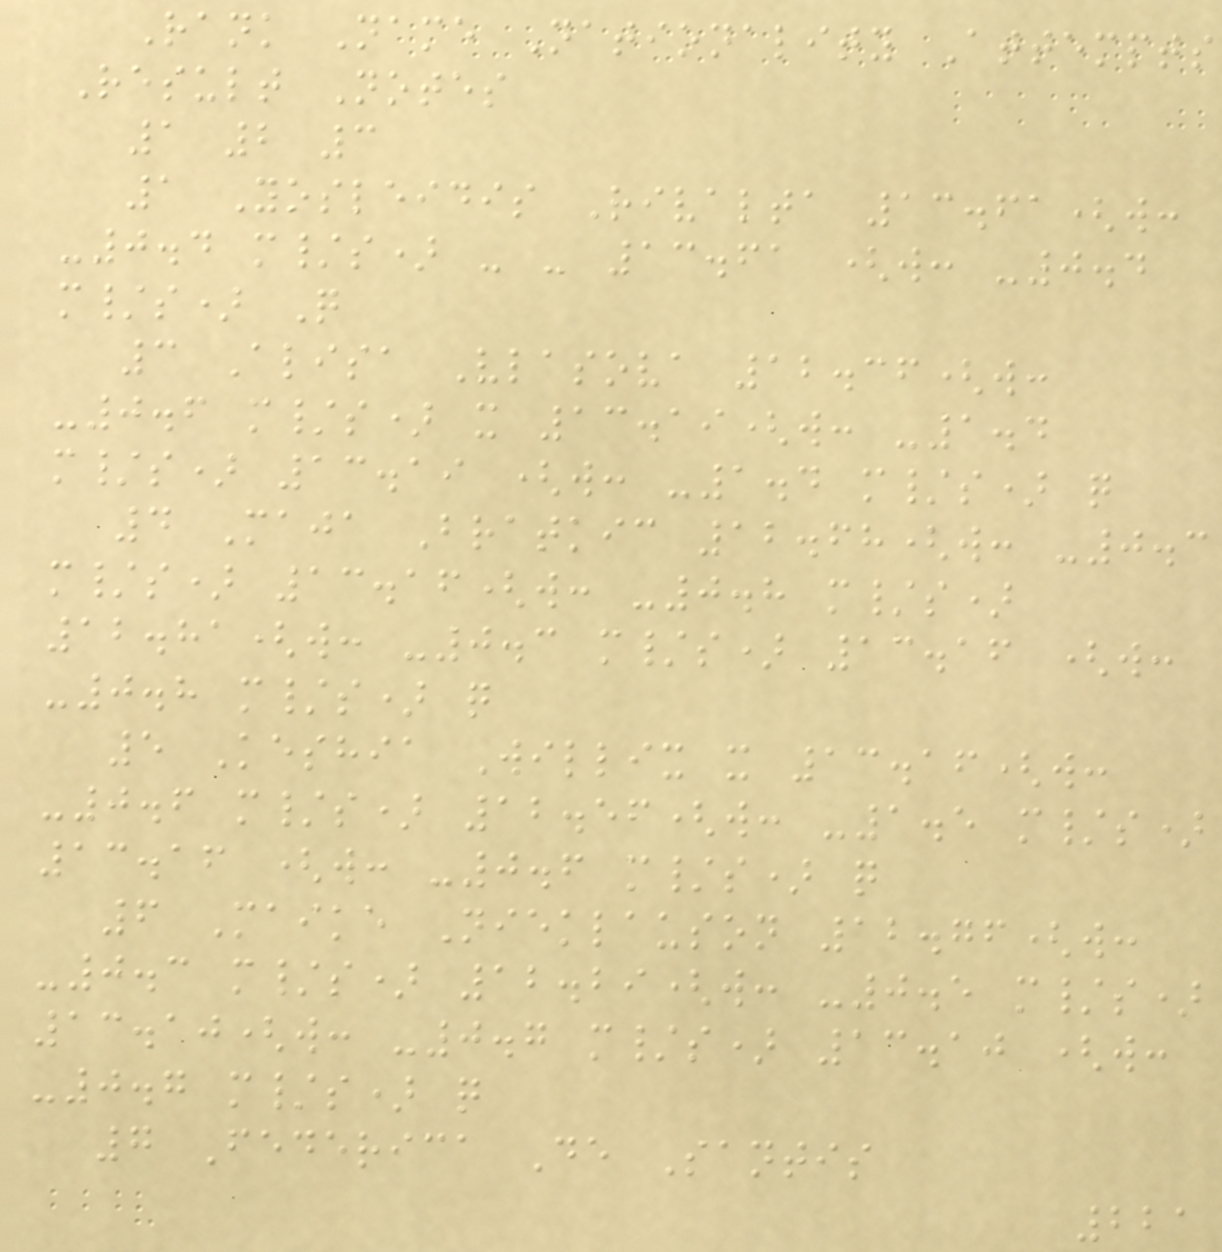Rank Name Nationality Attempts
Result Notes
1 2 3
1 Yosleidis Rivalta 13.61(w:
-0.4 m/s) - - 13.61 (w: -0.4
m/s) Q
3 Alisa Vlasova 12.36(w:
-0.6 m/s) x 13.19(w: -1.4
m/s) 13.19 (w: -1.4 m/s) q
4 Maja Bratkic 12.68(w: -0.3
m/s) 13.16(w: -0.8 m/s)
12.81(w: -0.3 m/s) 13.16 (w:
-0.8 m/s) q
5 Keshia Willix x 13.16(w:
-0.6 m/s) 12.56(w: -1.5 m/s)
13.16 (w: -0.6 m/s) q
6 Maike Nieklauson 12.76(w:
-0.3 m/s) 12.29(w: -0.5 m/s)
13.10(w: -0.7 m/s) 13.10 (w:
-0.7 m/s) q
7 Federica De Santis
221
